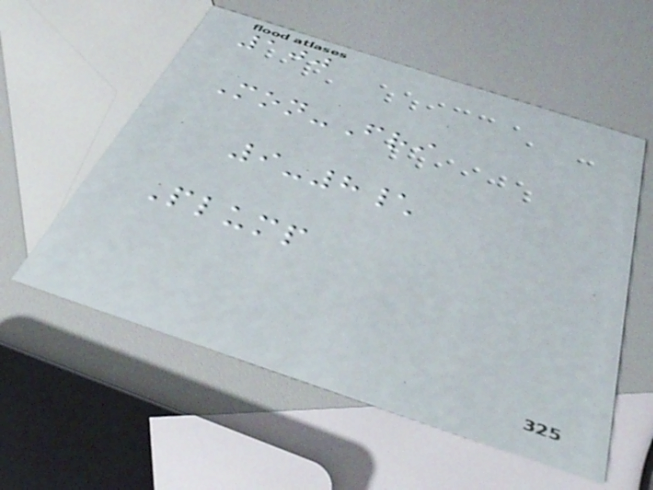100
Mon-Fri
9-8\
Plump
